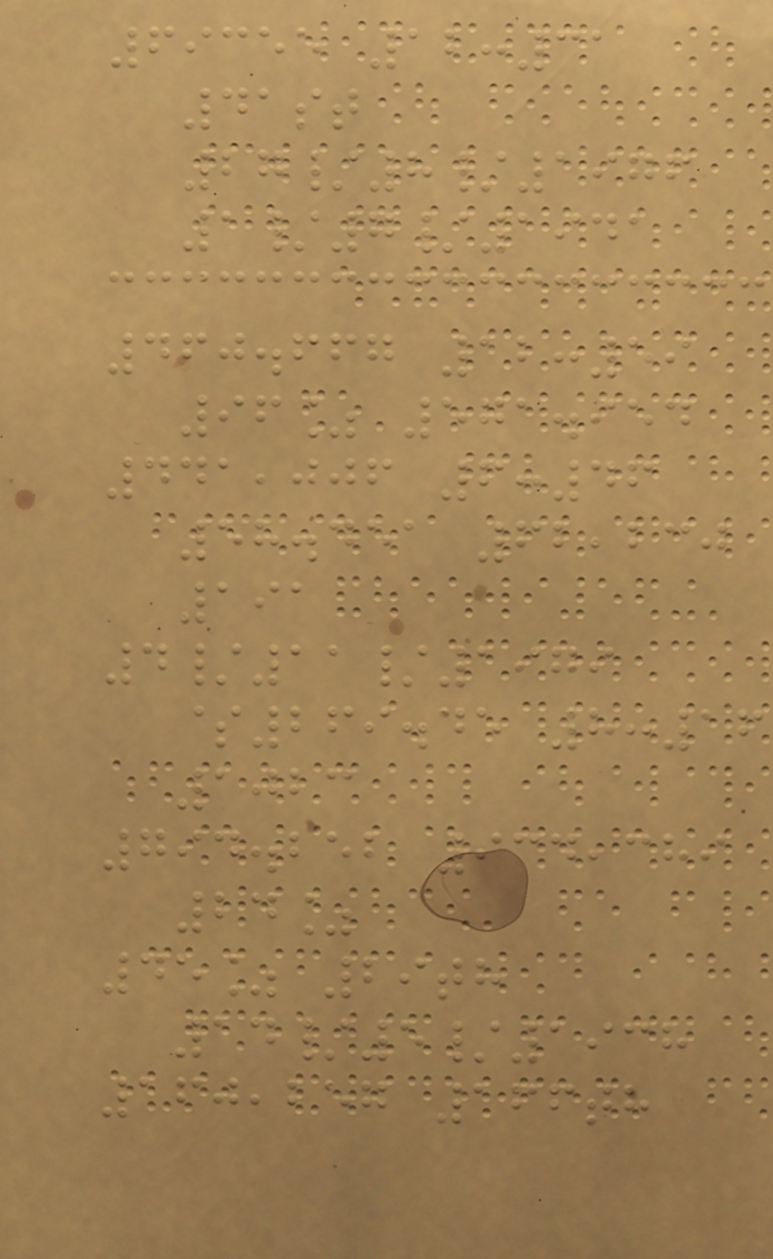69355 12:31
41st
27/8/1976
1/7/1941
460.667 12:59
96% 571.954
441,006 6:46
58.451 62,230
191
4/11/1979
$269.45 8:16
1023
794.252 934,389
24%
45% 29th
14/5/1938
160,257 166th
